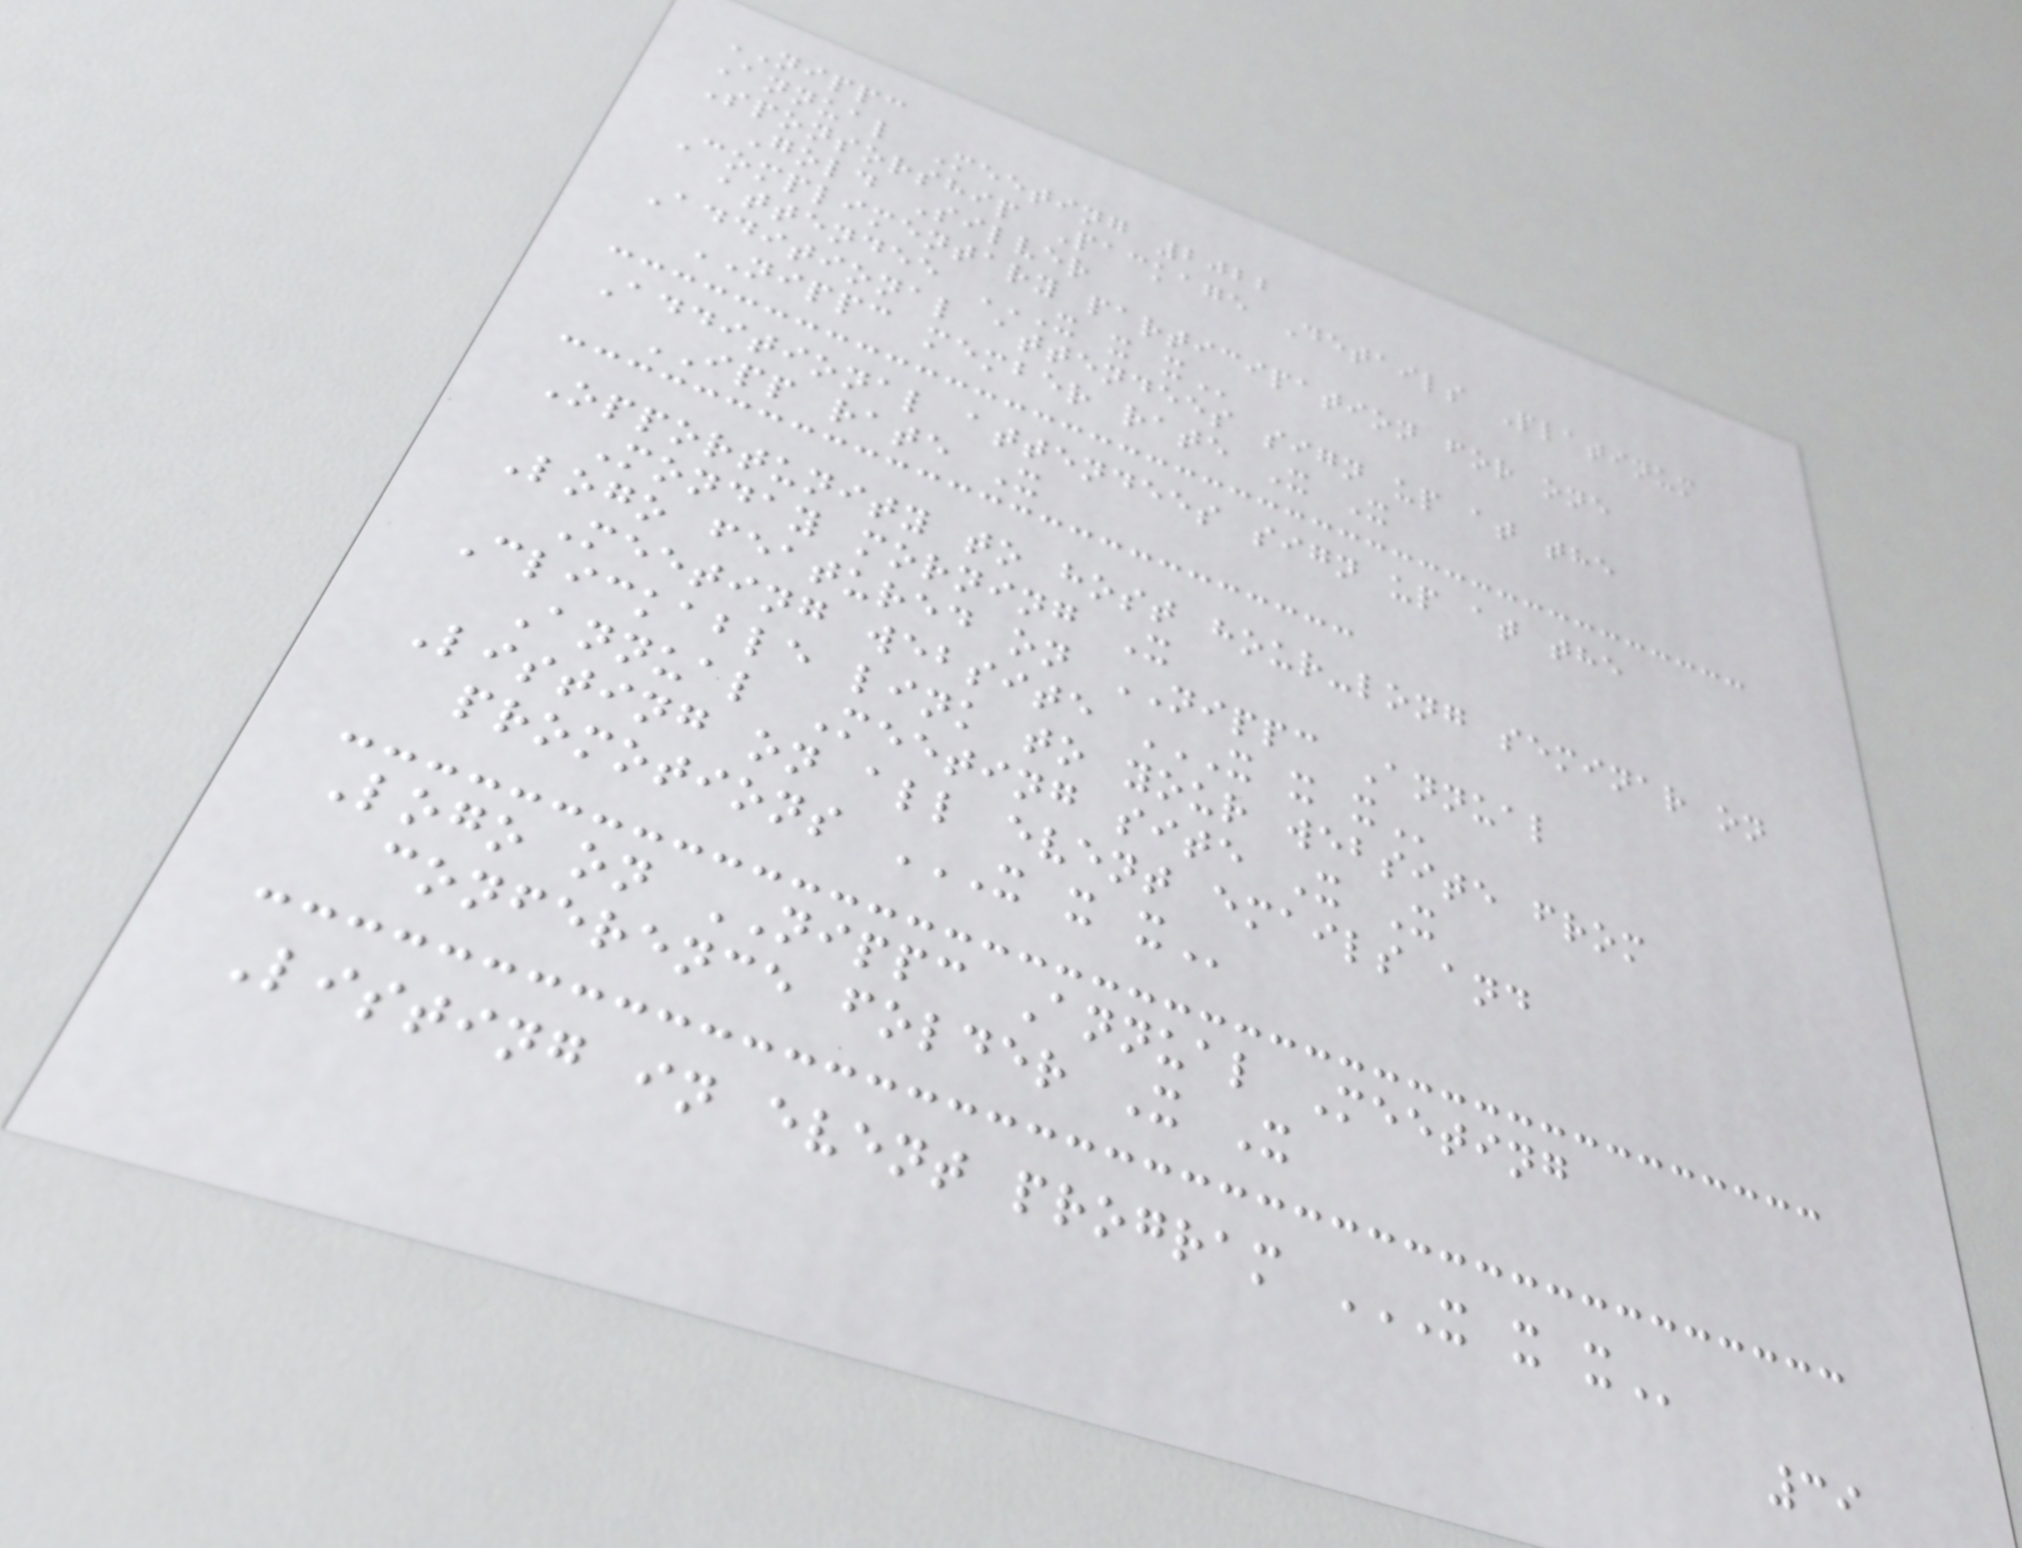NIPPC
Annual Meeting 2022
Sponsorship Package Details Platinum
Gold Silver
Complimentary participation for one
attendee X X X
Additional attendees sign up at the
NIPPC member rate X X
Additional attendees sign up at the
IPP rate X
Opportunity to host hour-long seminar on
Monday morning X
Logo featured on NIPPC Annual
Meeting website X X X
Clickable link to your website from
Annual Meeting site X X
Listing on all event emails and
promotions X X X
Logo on NIPPC Annual Meeting
conference folder X X
Listing in event program X X X
39
